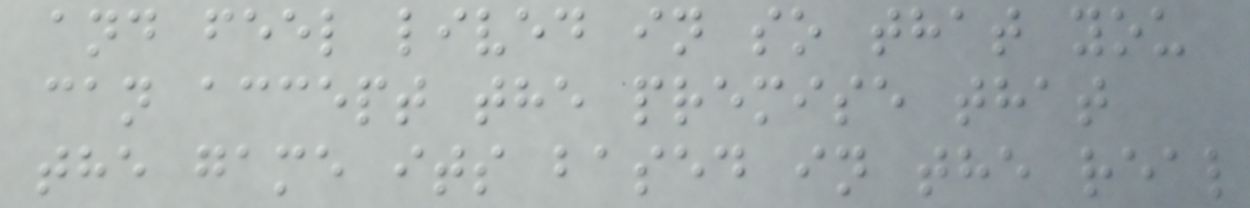and feel lived in so that you
can accept the premise that
the game its based in the real
